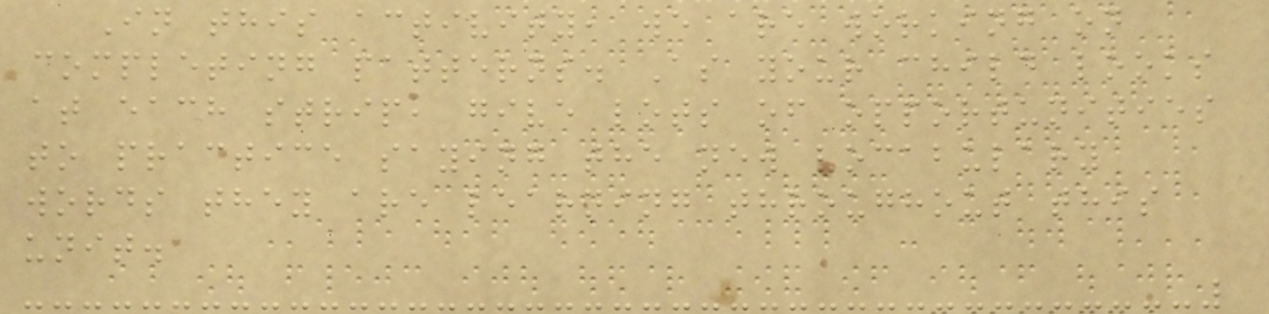In this activity, we are working on
completing patterns. As your child looks
at each strip, give lots of opportunities
to practice saying the new vocabulary
words they are learning throughout this
unit.
